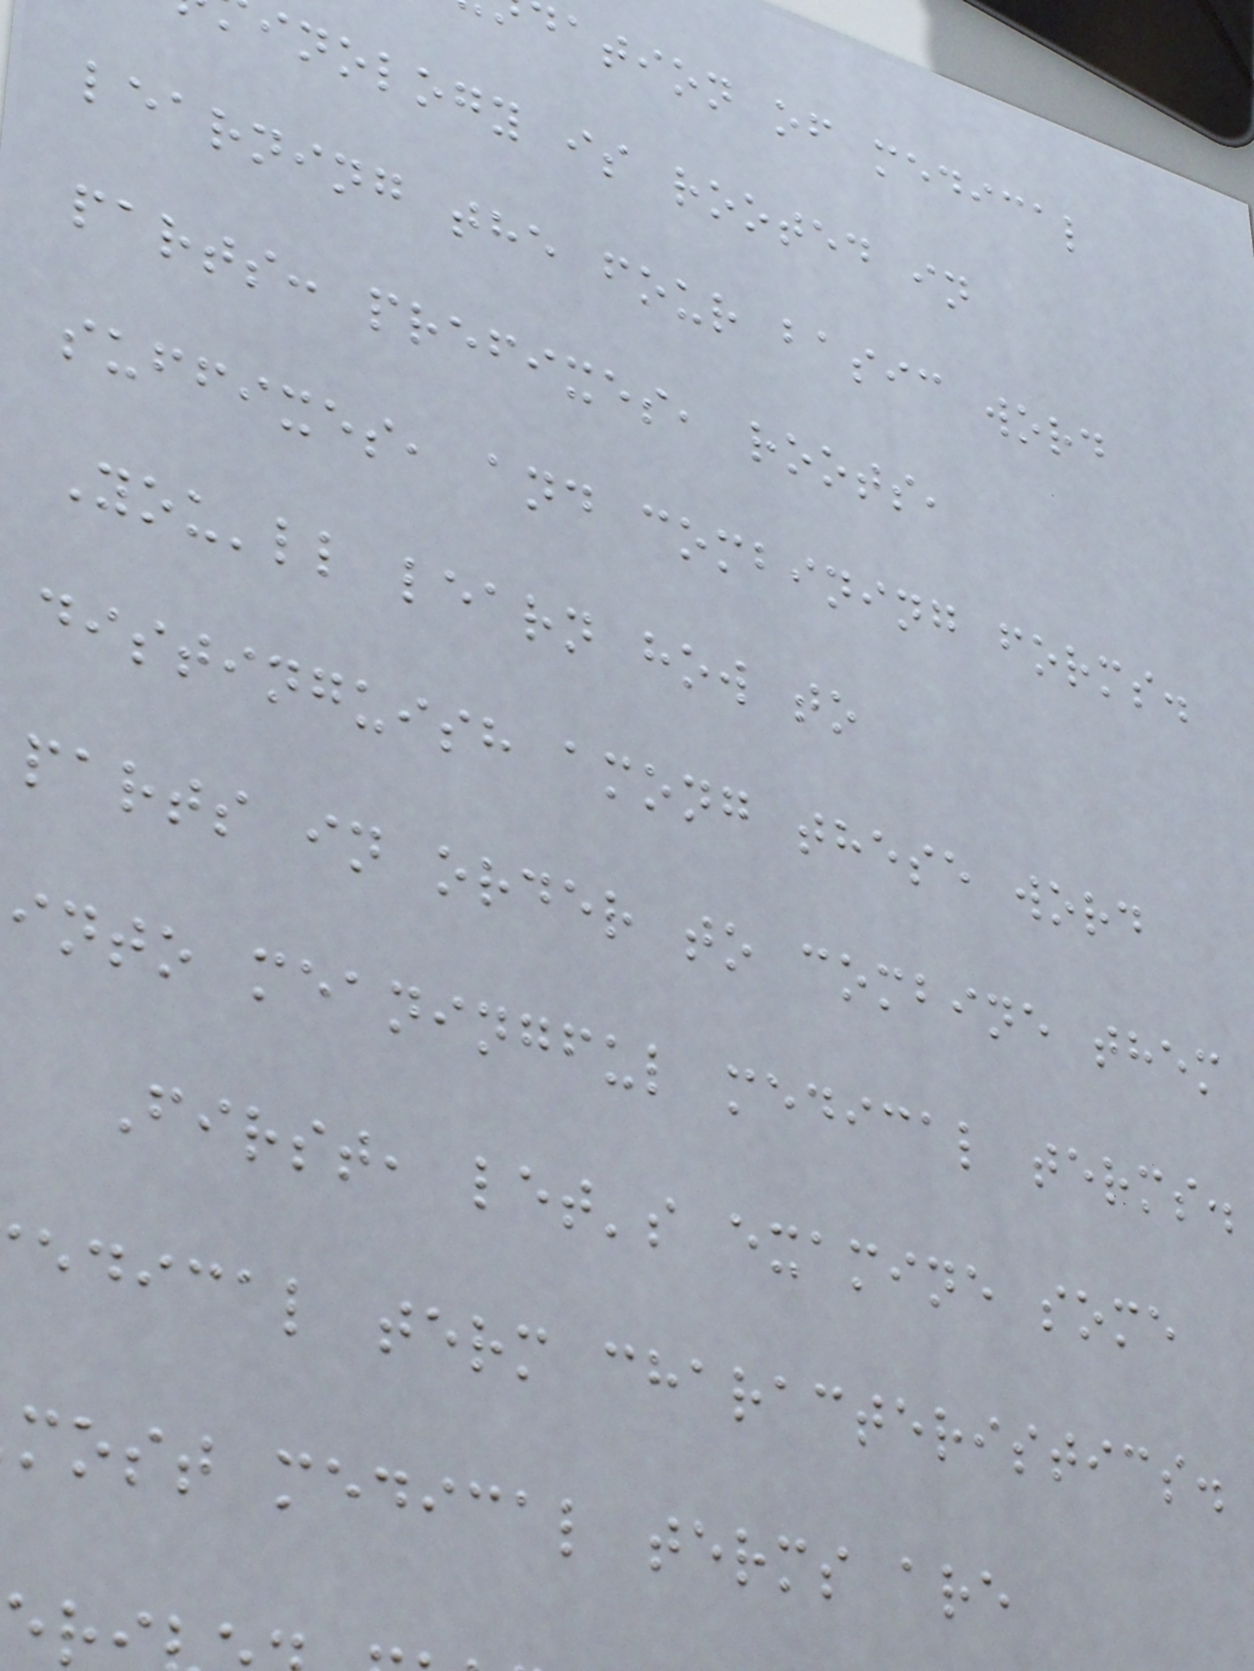ation of medical
inology is rooted in
learning the four basic word
parts: prefixes, roots,
suffixes, and combining forms.
You'll learn how to
distinguish among these word
parts in order to combine them
into meaningful medical terms.
First, let's examine some
edical term characteristics.
most medical terms are
